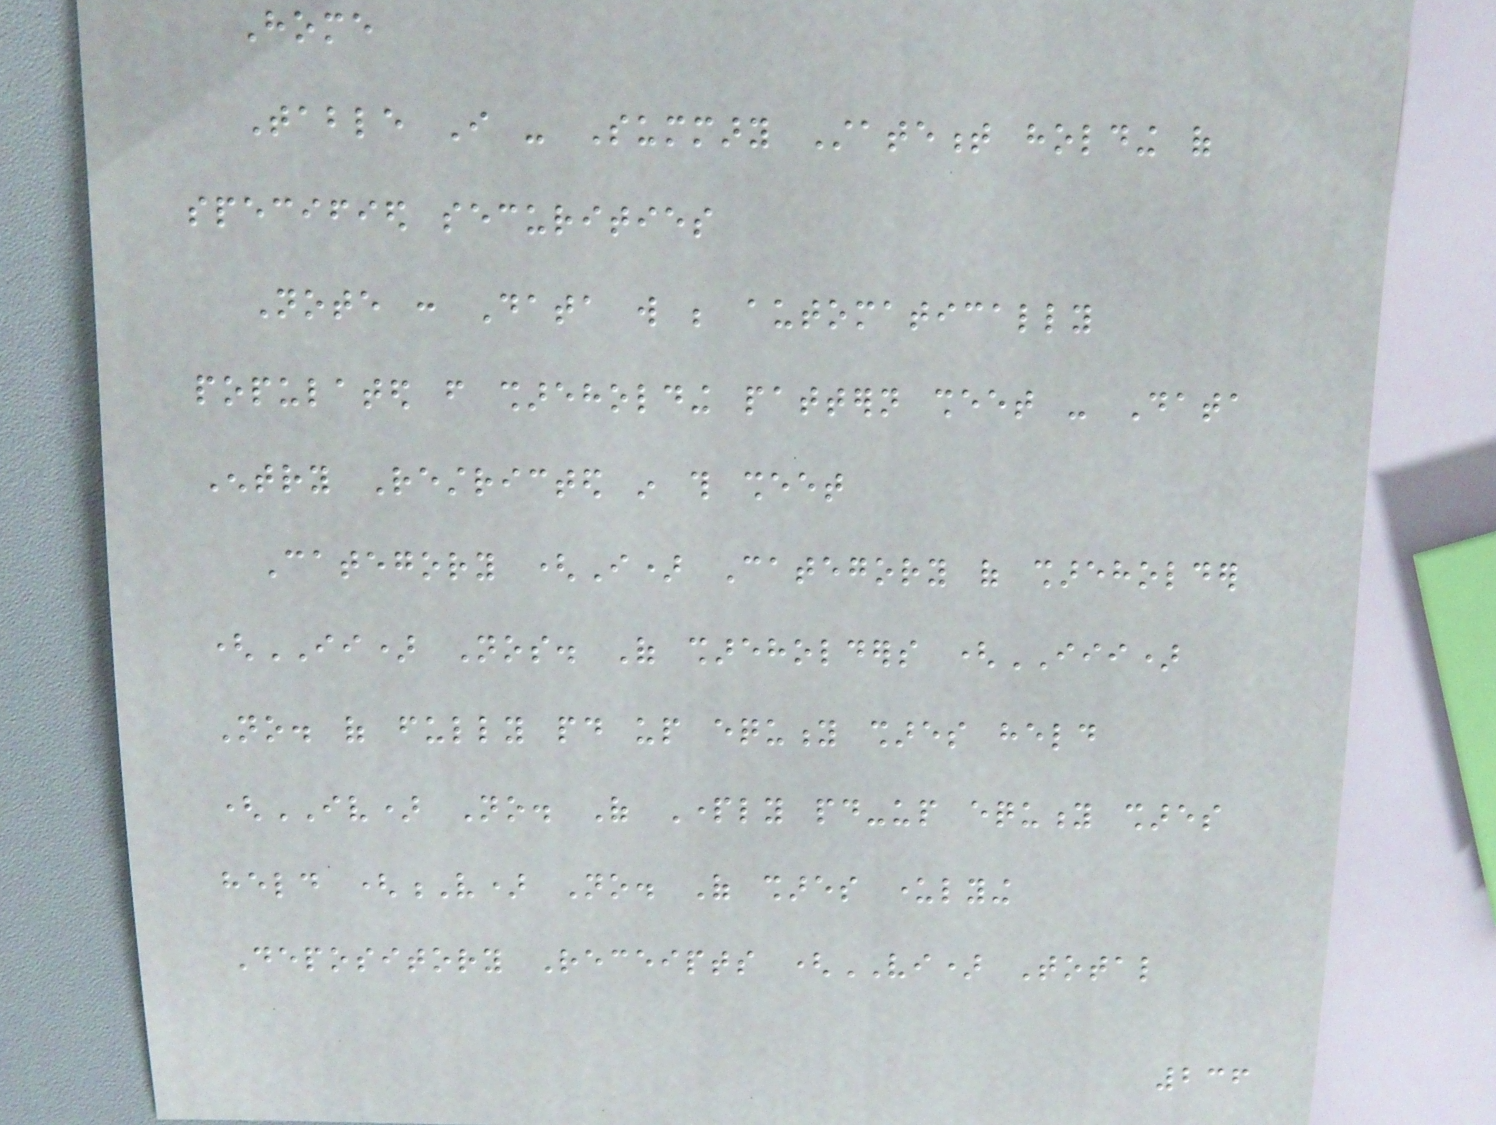Home
Table I - Summary Statement holding of
specified securities
Note : Data will be automatically
populated from shareholding pattern sheet - Data
Entry Restricted in this sheet
Category (I) Category of shareholder
(II) Nos. Of shareholders (III)
No. of fully paid up equity shares held
(IV) No. Of Partly paid-up equity shares
held (V) No. Of shares underlying
Depository Receipts (VI) Total
236
